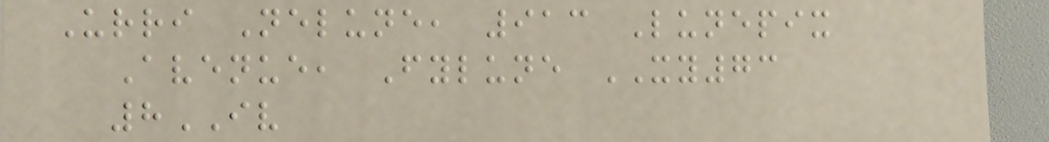Urri Nelune, 913 Lunepix
Avenue, Fylune XY73
8IV
